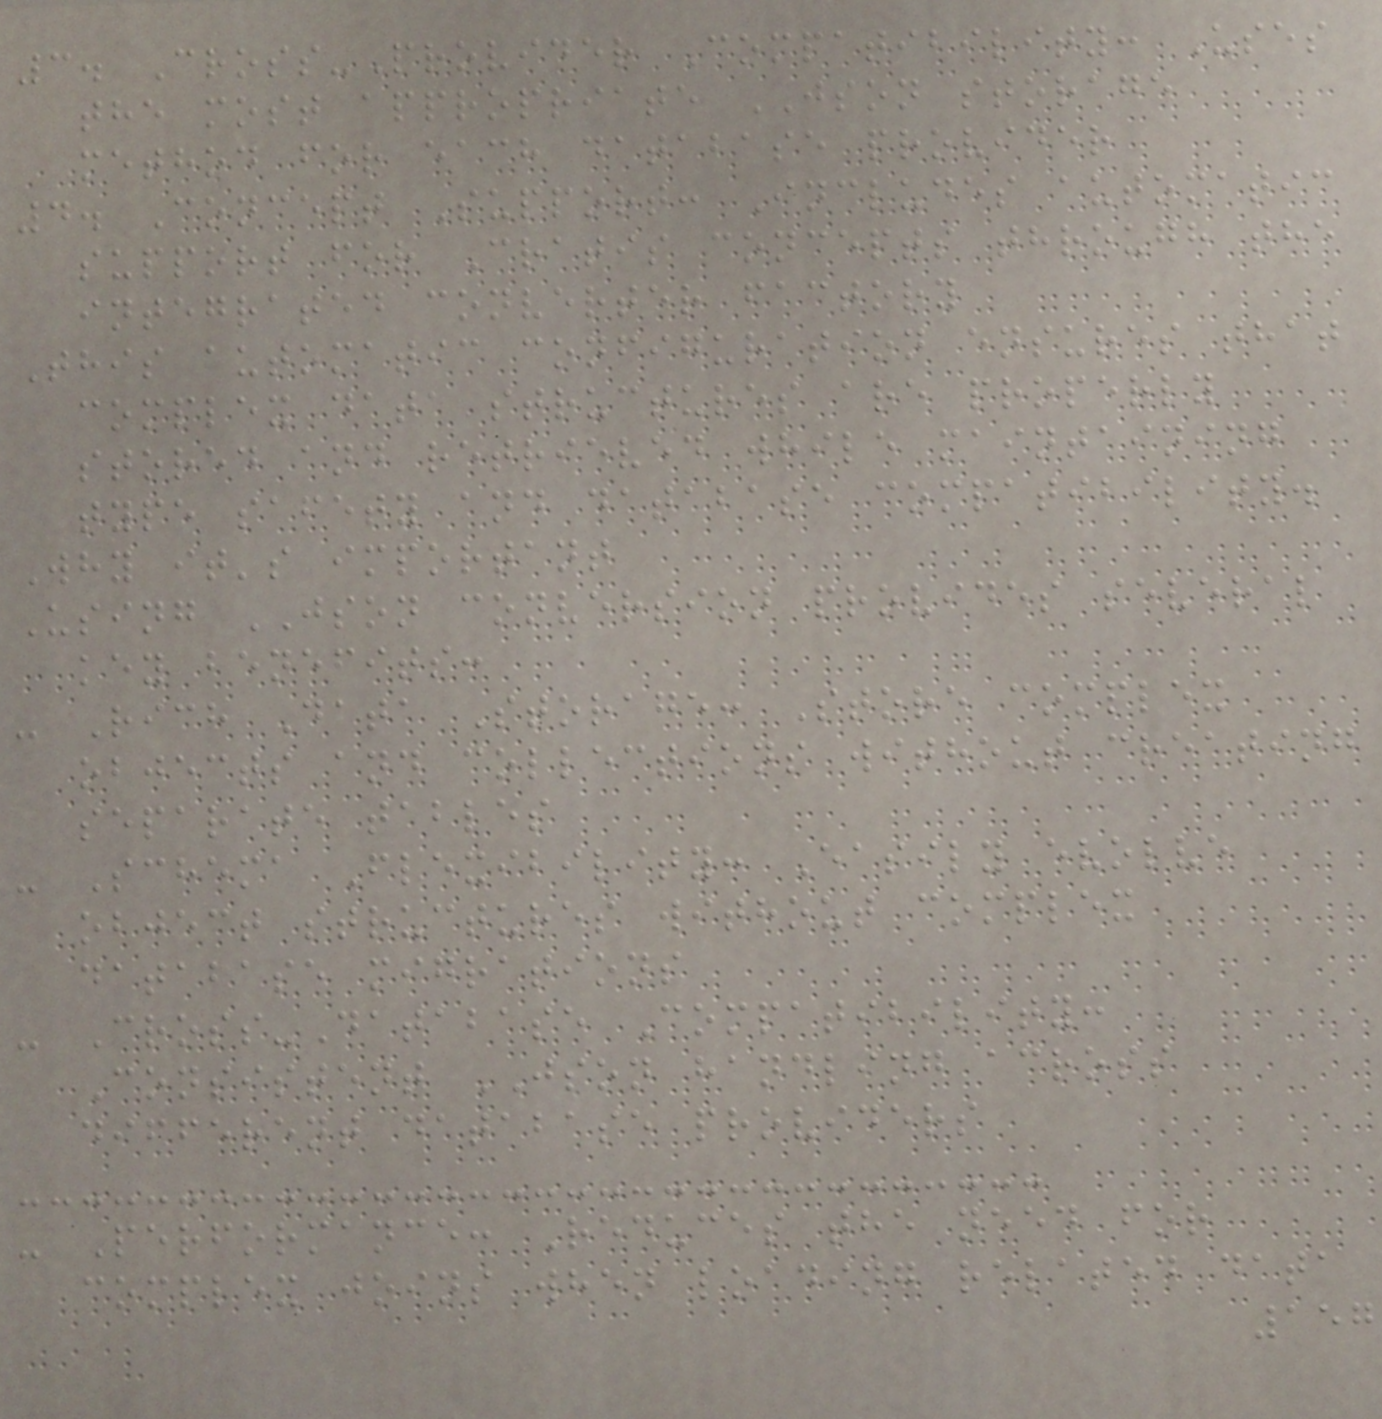3. Cross-Provider Compatibility: Uses
the most appropriate JSON storage
method for each database provider
4. Concept Support: Includes automatic
support for Cratis concepts through the
integrated converter factory
This automatic configuration ensures that
complex data structures are properly
stored and retrieved while maintaining
type safety and database compatibility.
Why it's important
Using JSON conversion provides several
key benefits:
- Rich Data Storage: Store complex
objects and collections without creating
separate tables
- Schema Flexibility: Easily evolve
object structures without complex
database migrations
- Cross-Database Compatibility:
Consistent JSON handling across
different database providers
- Performance: Reduces the need for
complex joins when loading related data
157
